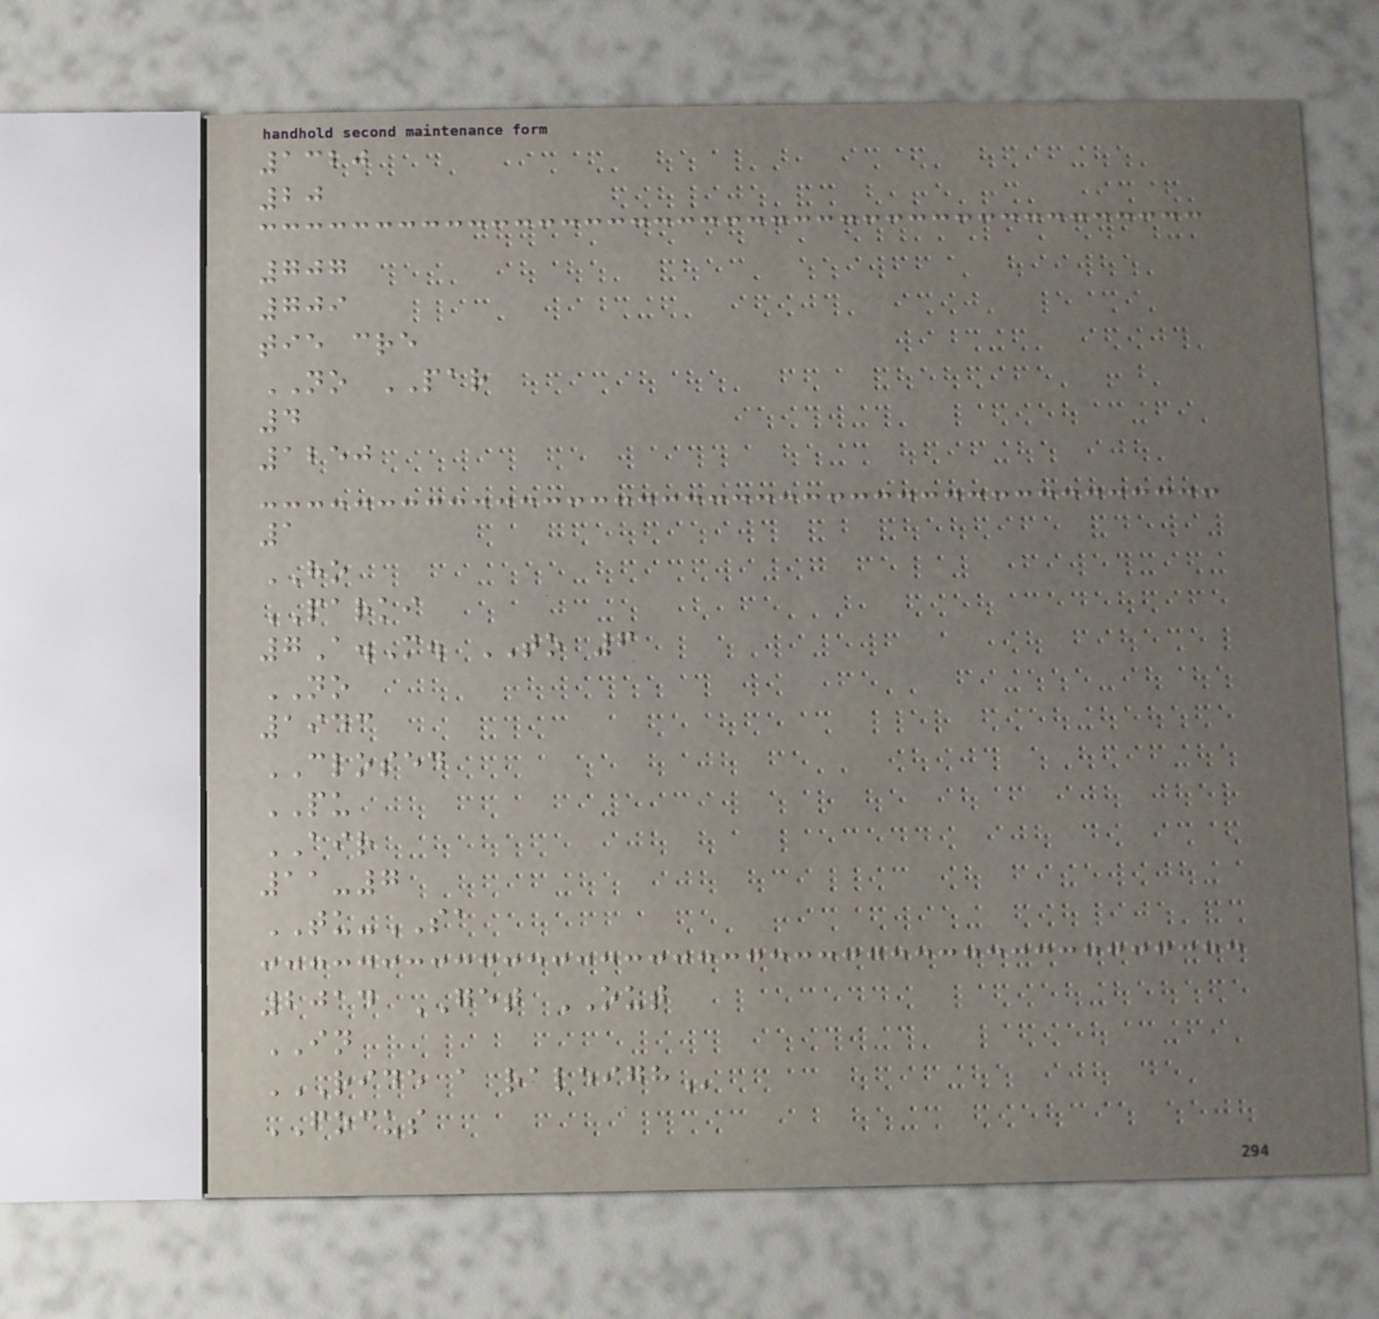1320
20
707
709
tie cre
NO PAR
4
1250
1
HO
PARKI
7A.M. TO 6
NO
1943
CLOSED
PU
AIR
11-7
TU-SA
2014 GET OUT
IN
RIDE A RALEIGH
FOCUS
